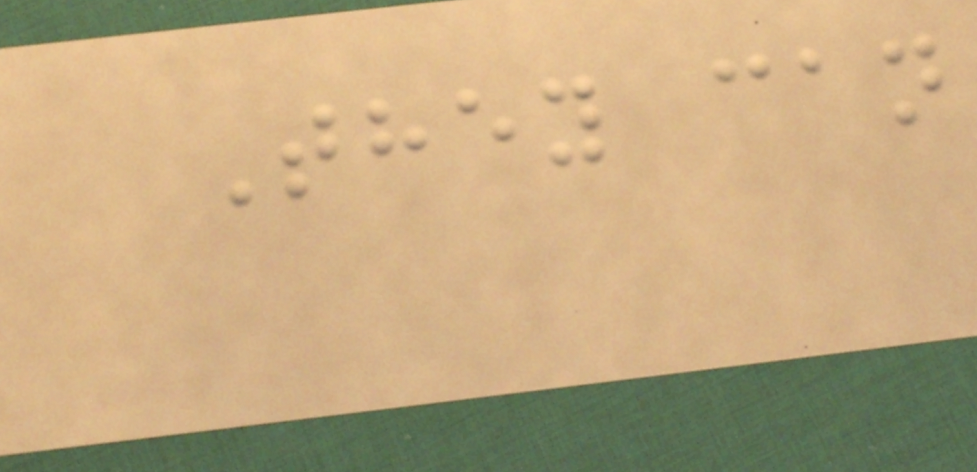They can
